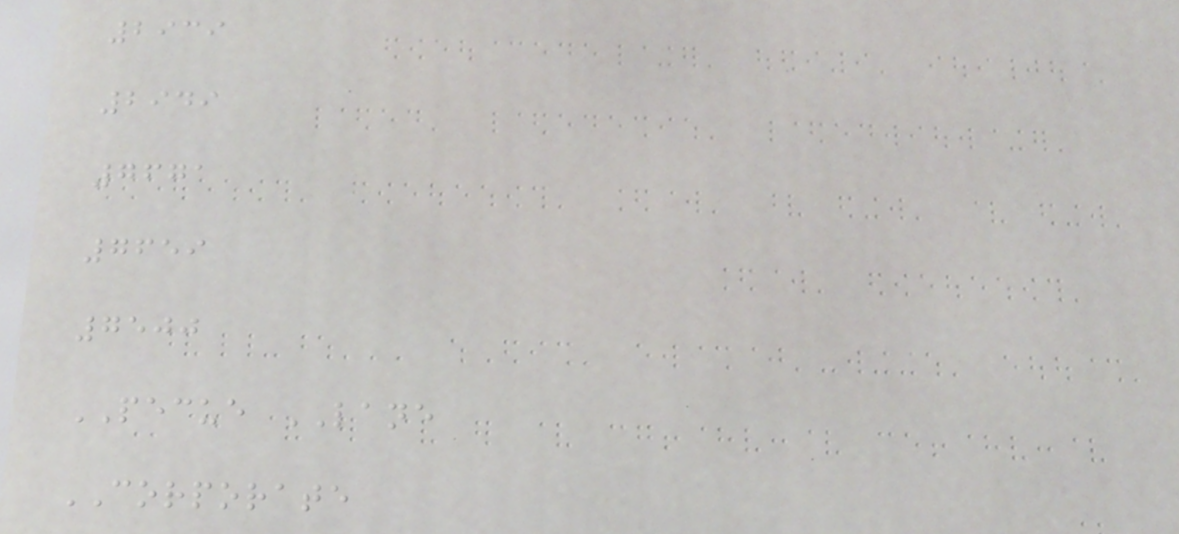2939
2949
7671
7659
7500
PECUE LANE
CORPORATE
